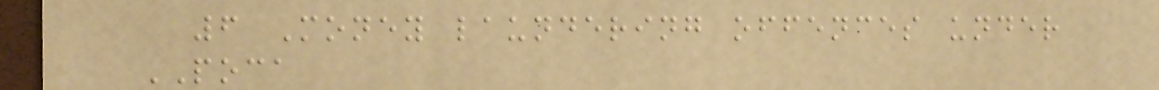6 Money laundering offences under
POCA
